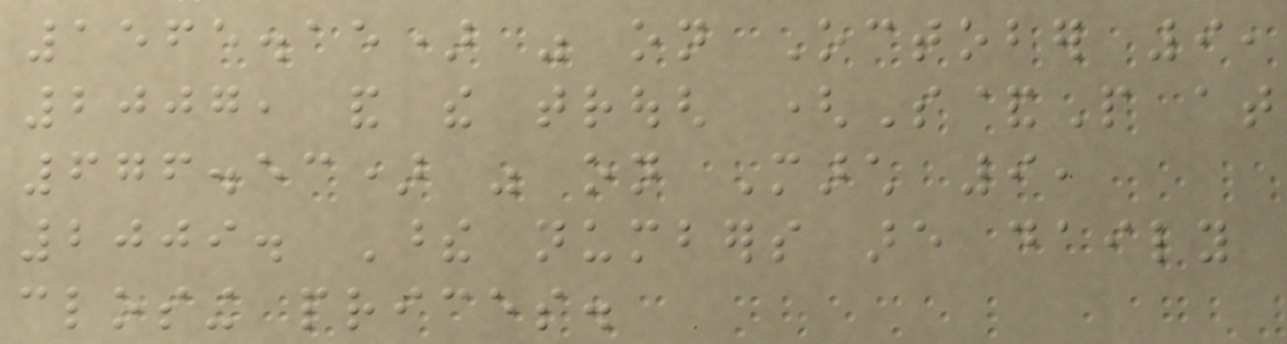1565.15) was on October 9,
2007, and the trough (S&P at
676.53) was on March 9,
2009. These numbers are daily
closing prices.
